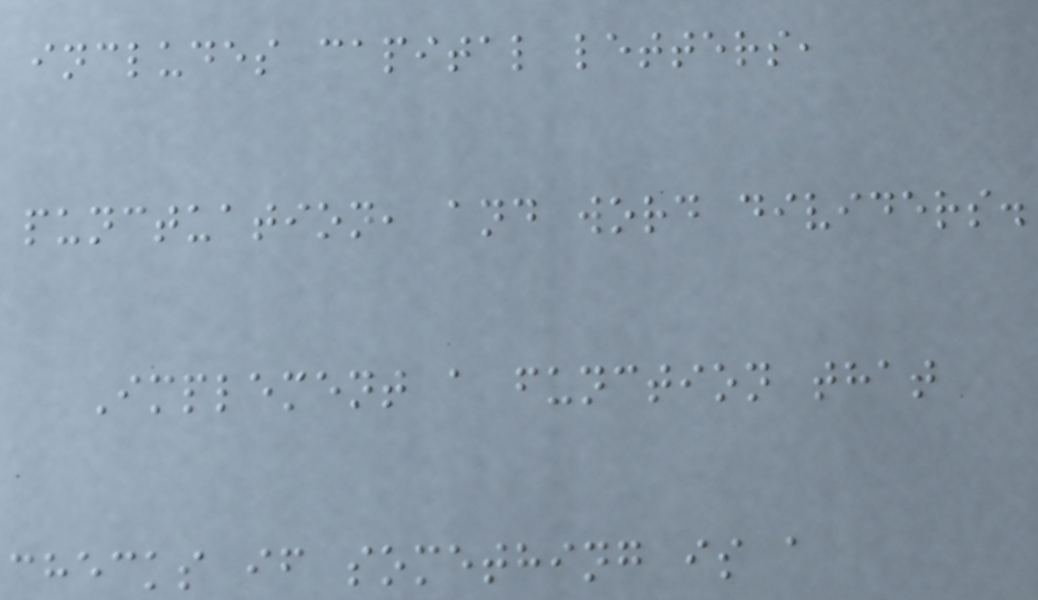includes capital letters,
punctuation, and word dividers.
Implement a function that
checks if something is a
